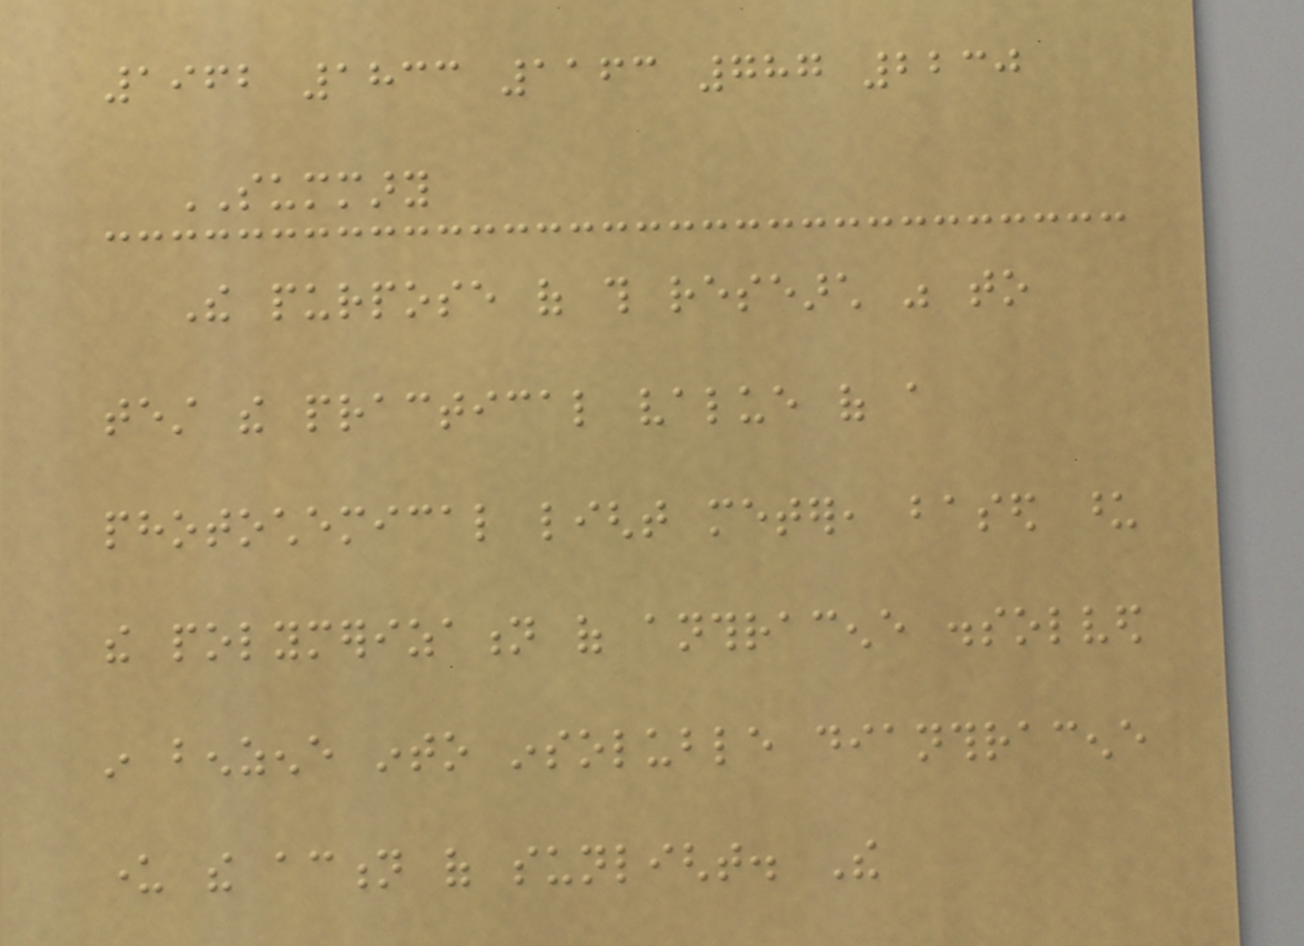1962 1833 1163 787 2230
SUMMARY
The purpose of this research was to
test the practical value of a
photochemical light meter, based upon
the polymerization of anthracene dissolved
in benzene into insoluble dianthracene
under the action of sunlight. The
